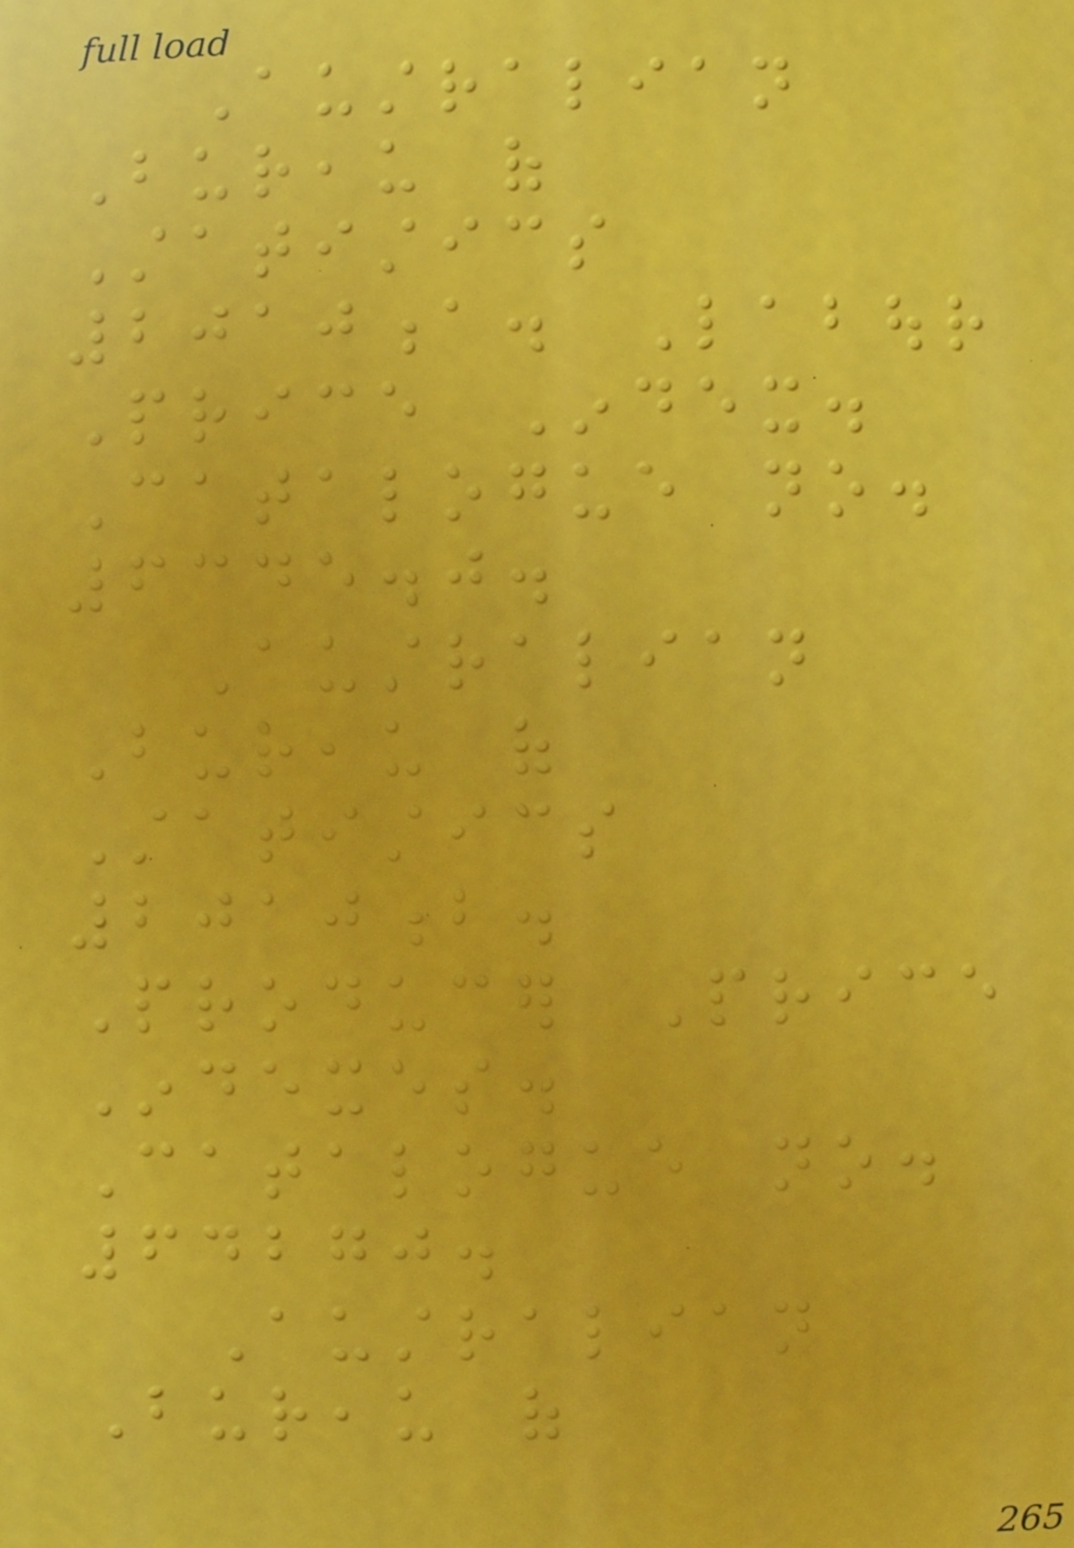Australian
Bureau of
Statistics
2010a. Labour
Price Index.
Catalogue no.
6345.0.
Australian
Bureau of
Statistics
2010b.
Producer Price
Indexes.
Catalogue no.
64270.
Australian
Bureau of
